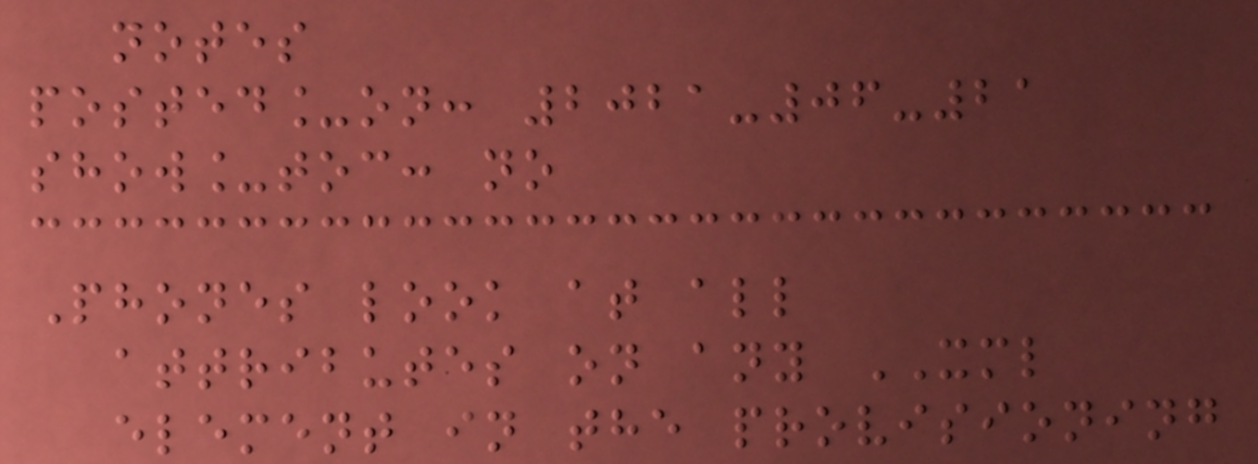notes
posted_on: 2021-06-21
show_toc: no
Phones look at all
attributes on any XML
element in the provisioning
